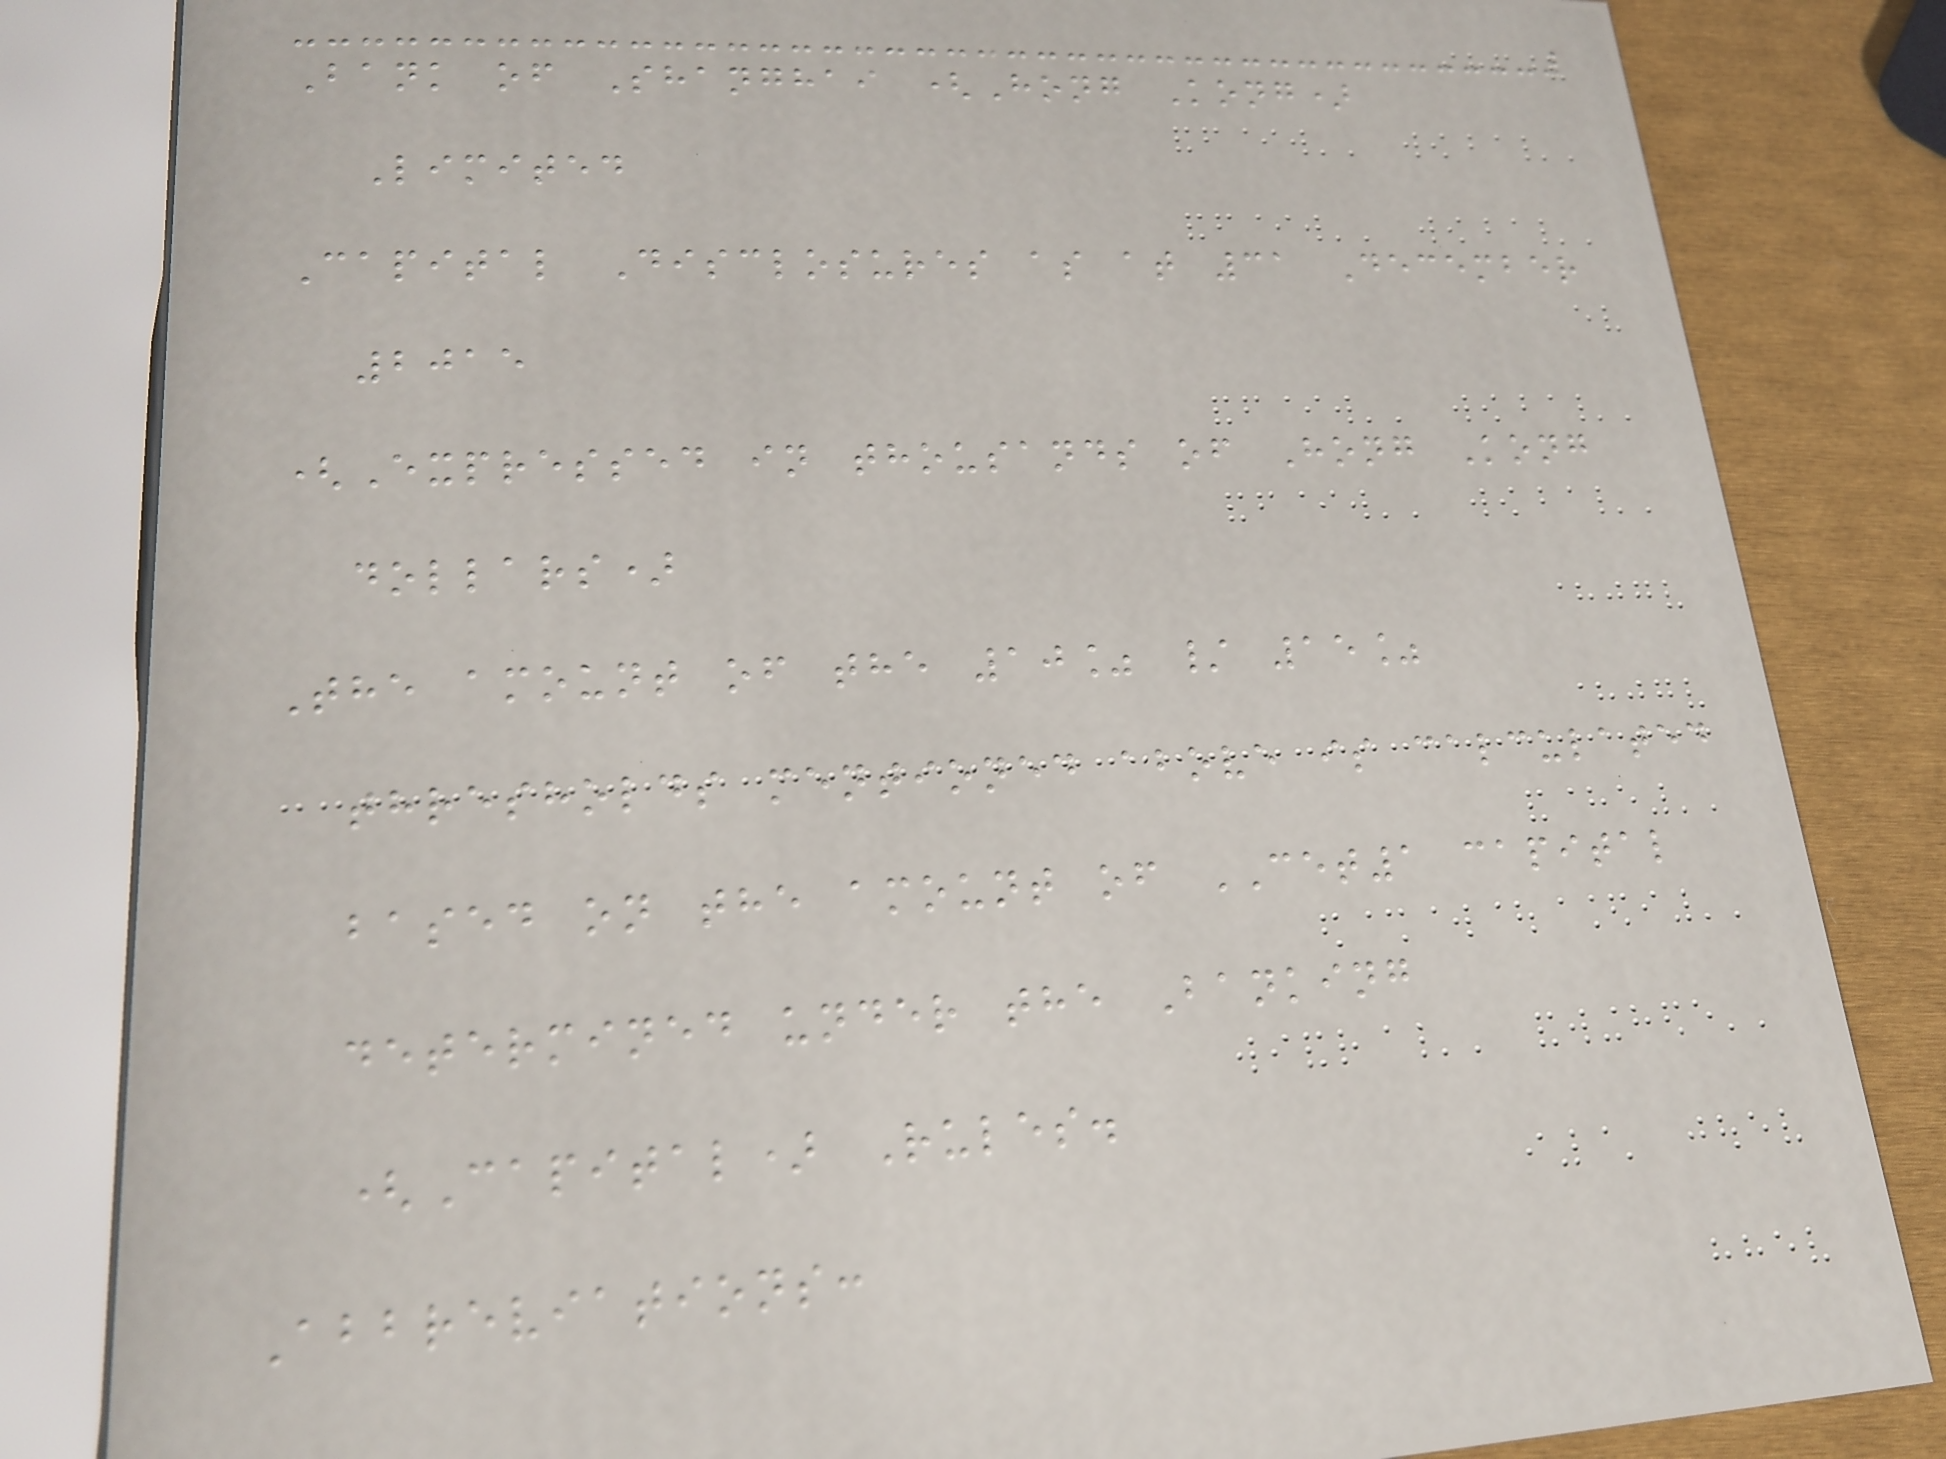Bank of Shanghai (Hong Kong)
Limited
Capital Disclosures as at 31 December
2015
(Expressed in thousands of Hong Kong
dollars)
The amount of the 10% / 15%
thresholds mentioned above is calculated
based on the amount of CET1 capital
determined under the Banking
(Capital) Rules.
Abbreviations:
